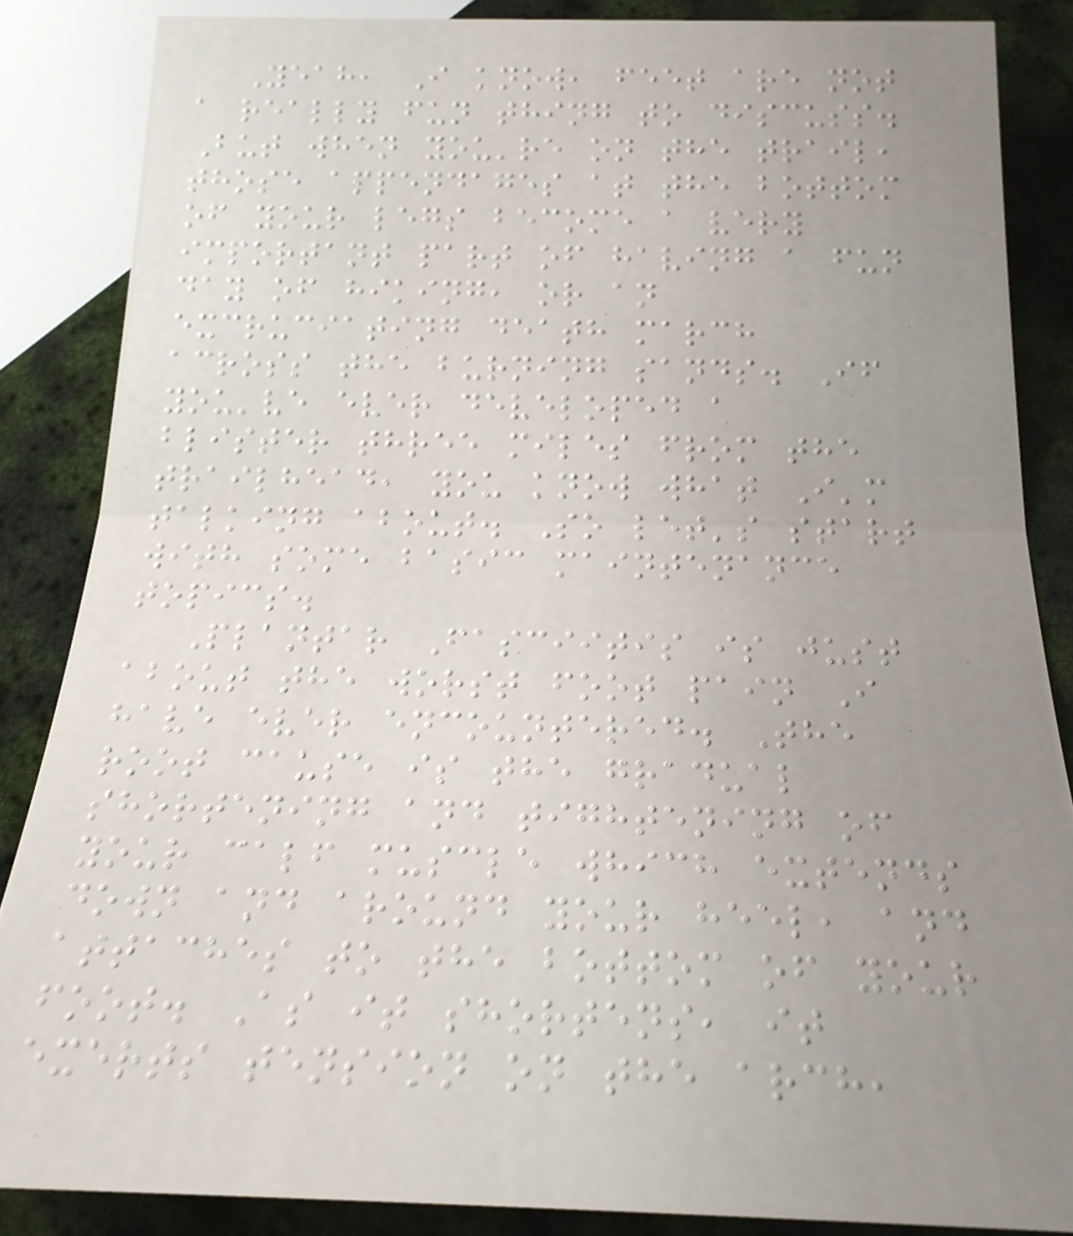Yeah, I know, feet are not
a really fun thing to discuss.
But when you're on the trail,
those appendages at the bottom
of your legs become a very
important part of having a fun
day of hiking, or an
excruciating death march
across the burning sands. If
you've ever developed a
blister three miles from the
trailhead, you know what I'm
talking about. So let's start
with some basic maintenance
topics.
Plantar Fasciitis is just
about the worst foot pain I
have ever encountered. The
root cause is the gradual
shortening and tightening of
your calf muscle which extends
down and around your heel, and
attaches to the bottom of your
foot. As it shortens, it
exerts tension on the arch,
